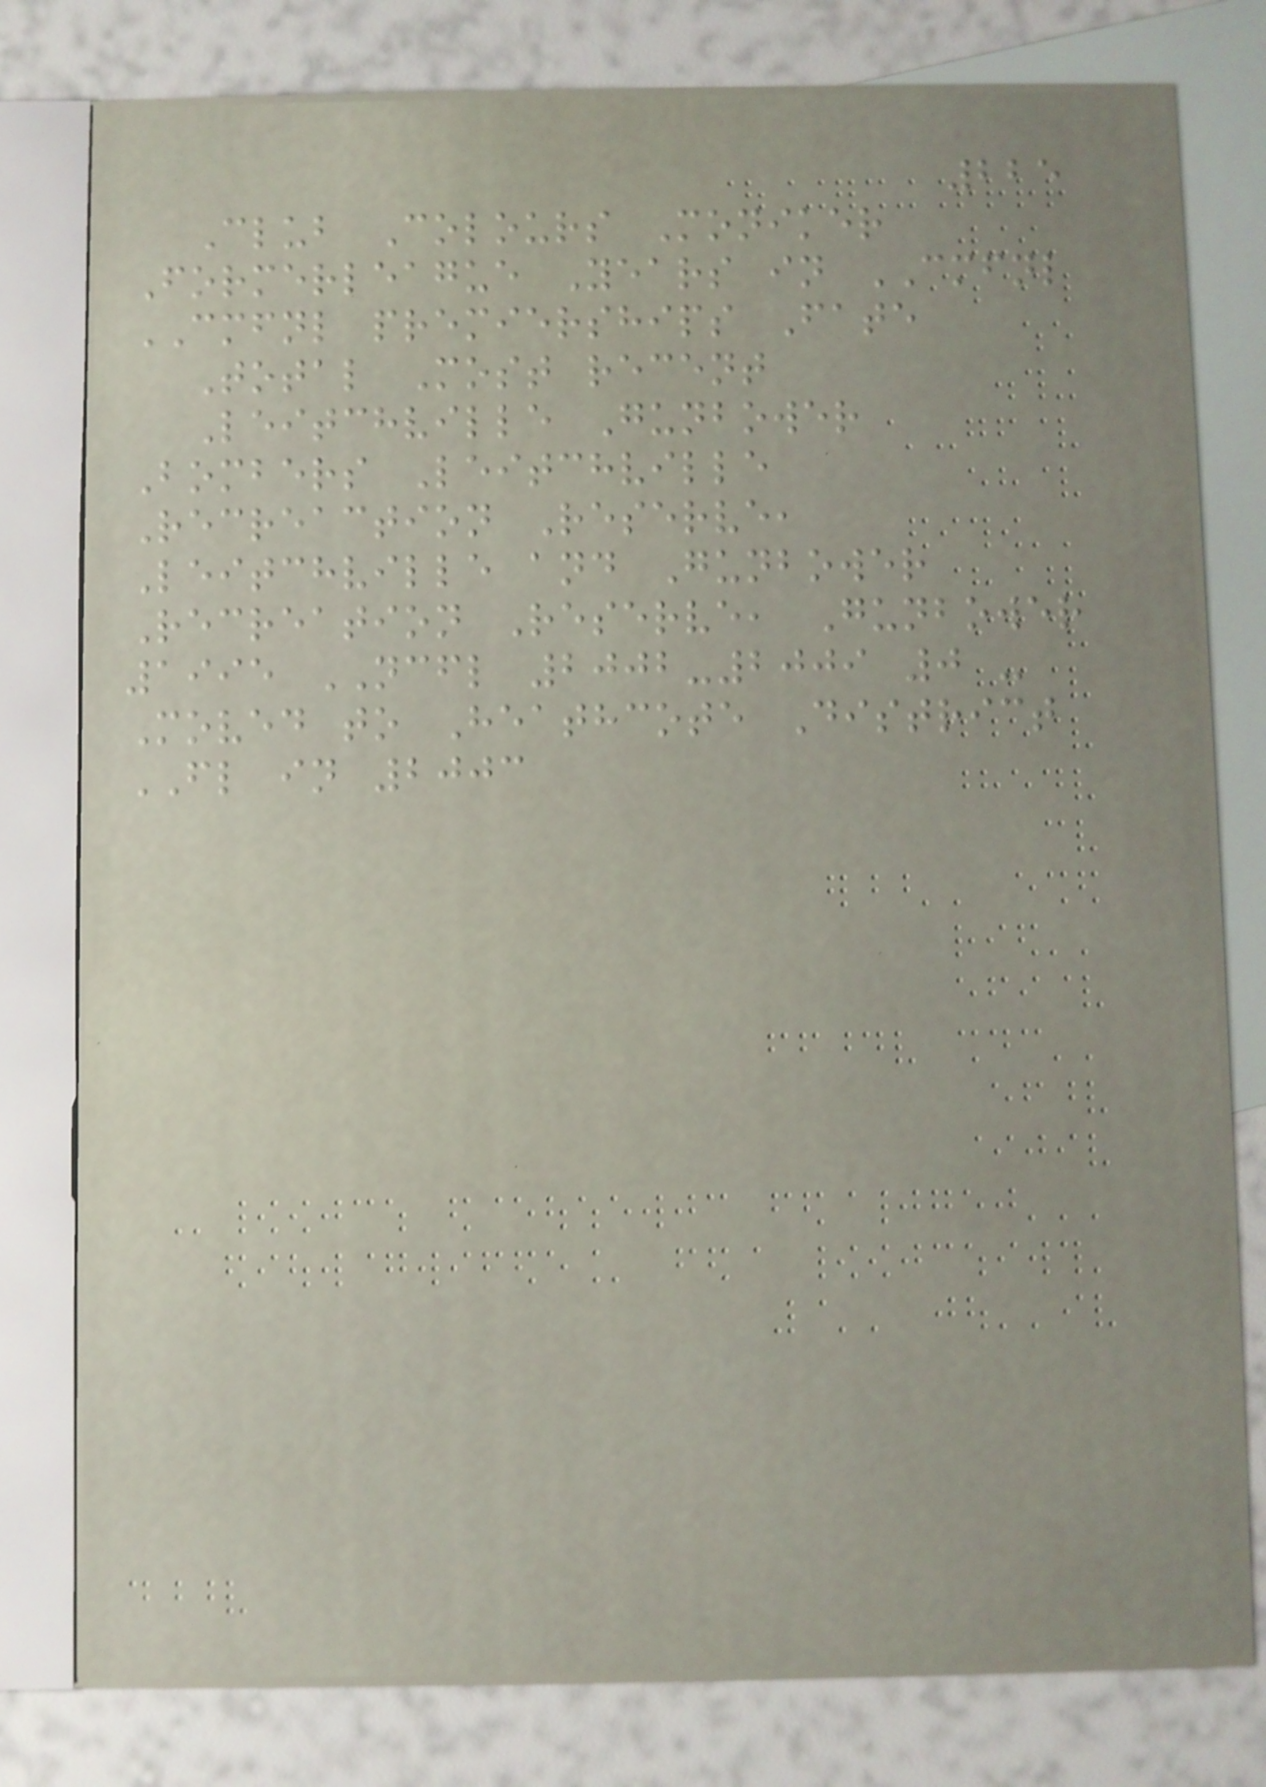225
Club Colours Moniker
Formerleague Years in CMFNL
CMFNL premierships Fate
Total Most recent
Leitchville Gunbower
Bombers Leitchville
Recreaction Reserve,
Leitchville and Gunbower
Recreation Reserve, Gunbower
1995 NCFL 2002-2009 0 -
Moved to Heathcote District
FL in 2003
